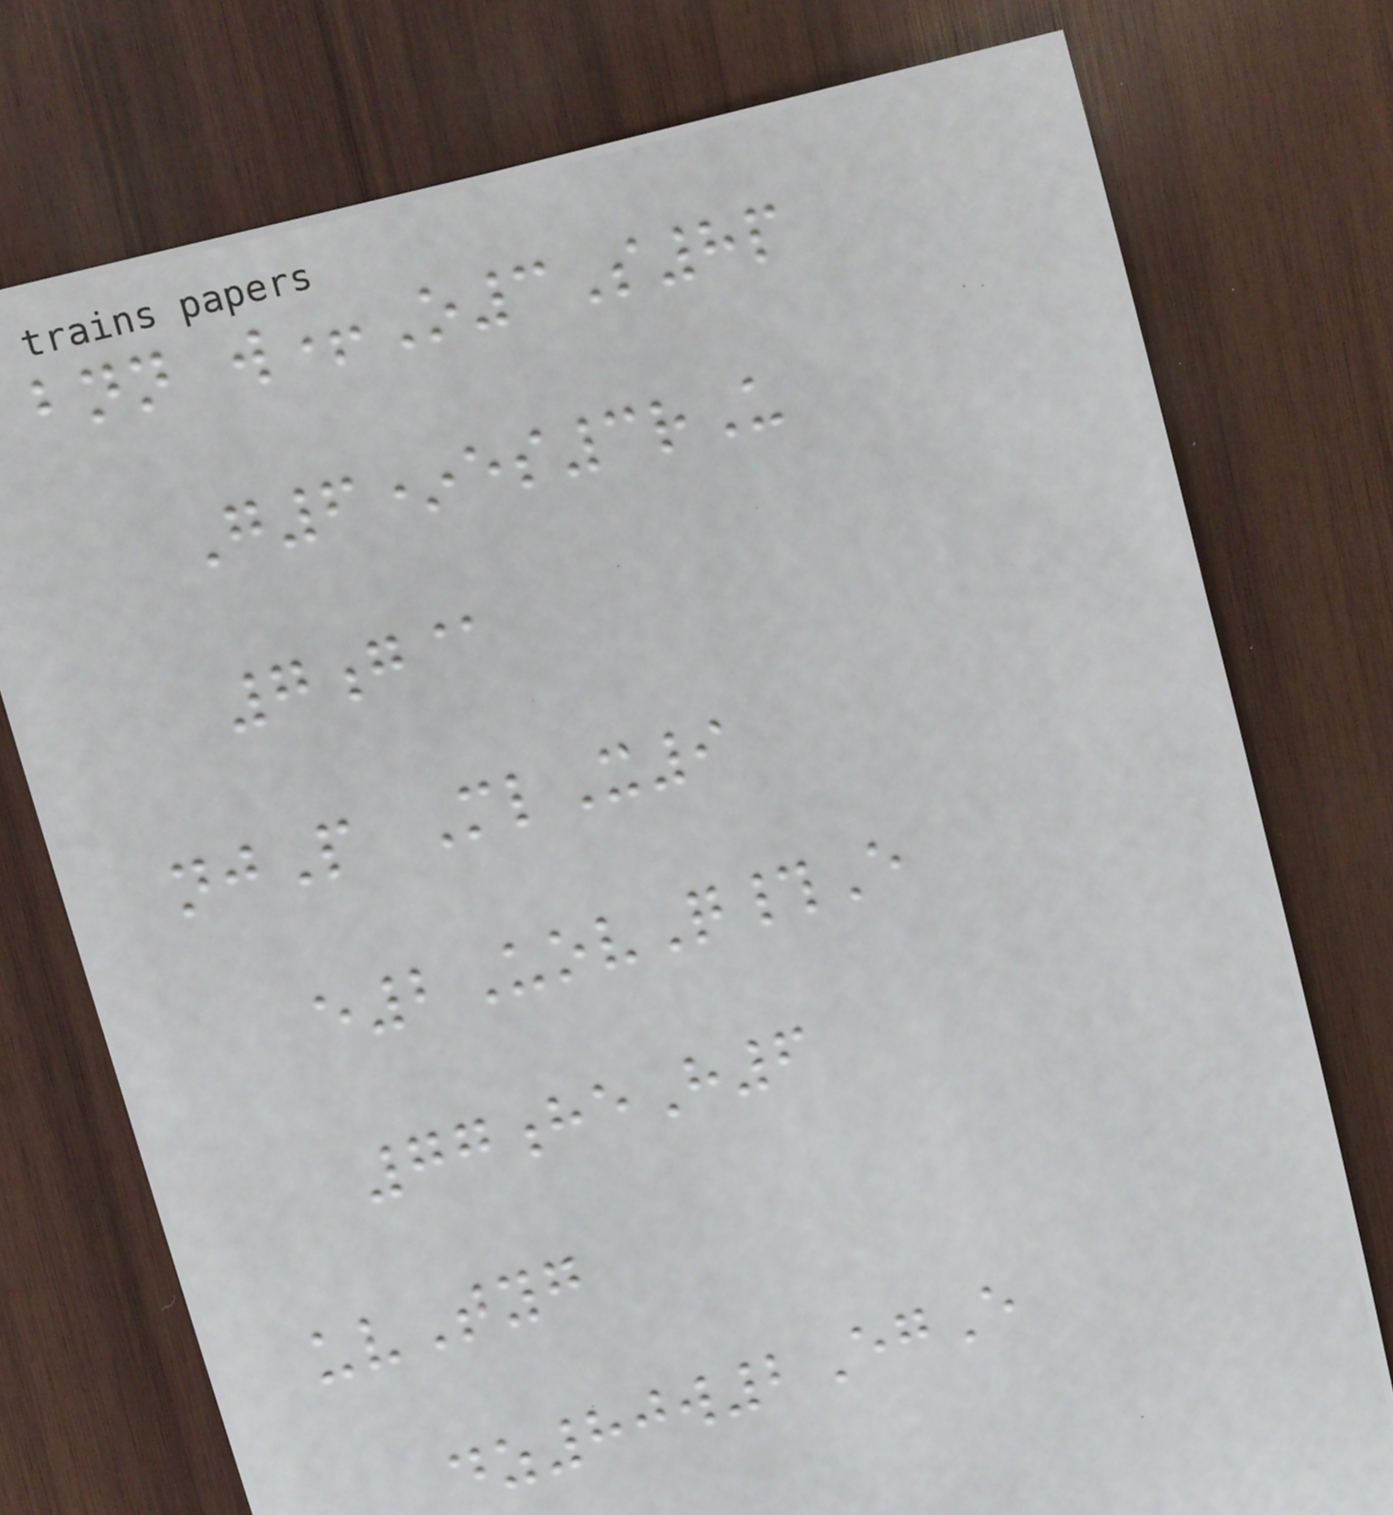bnn w+O3S8p
G6*es3rU
7g@
njP MlX9
e2UovQ#E
77heH6
uvTyg
dz80w2EgE
